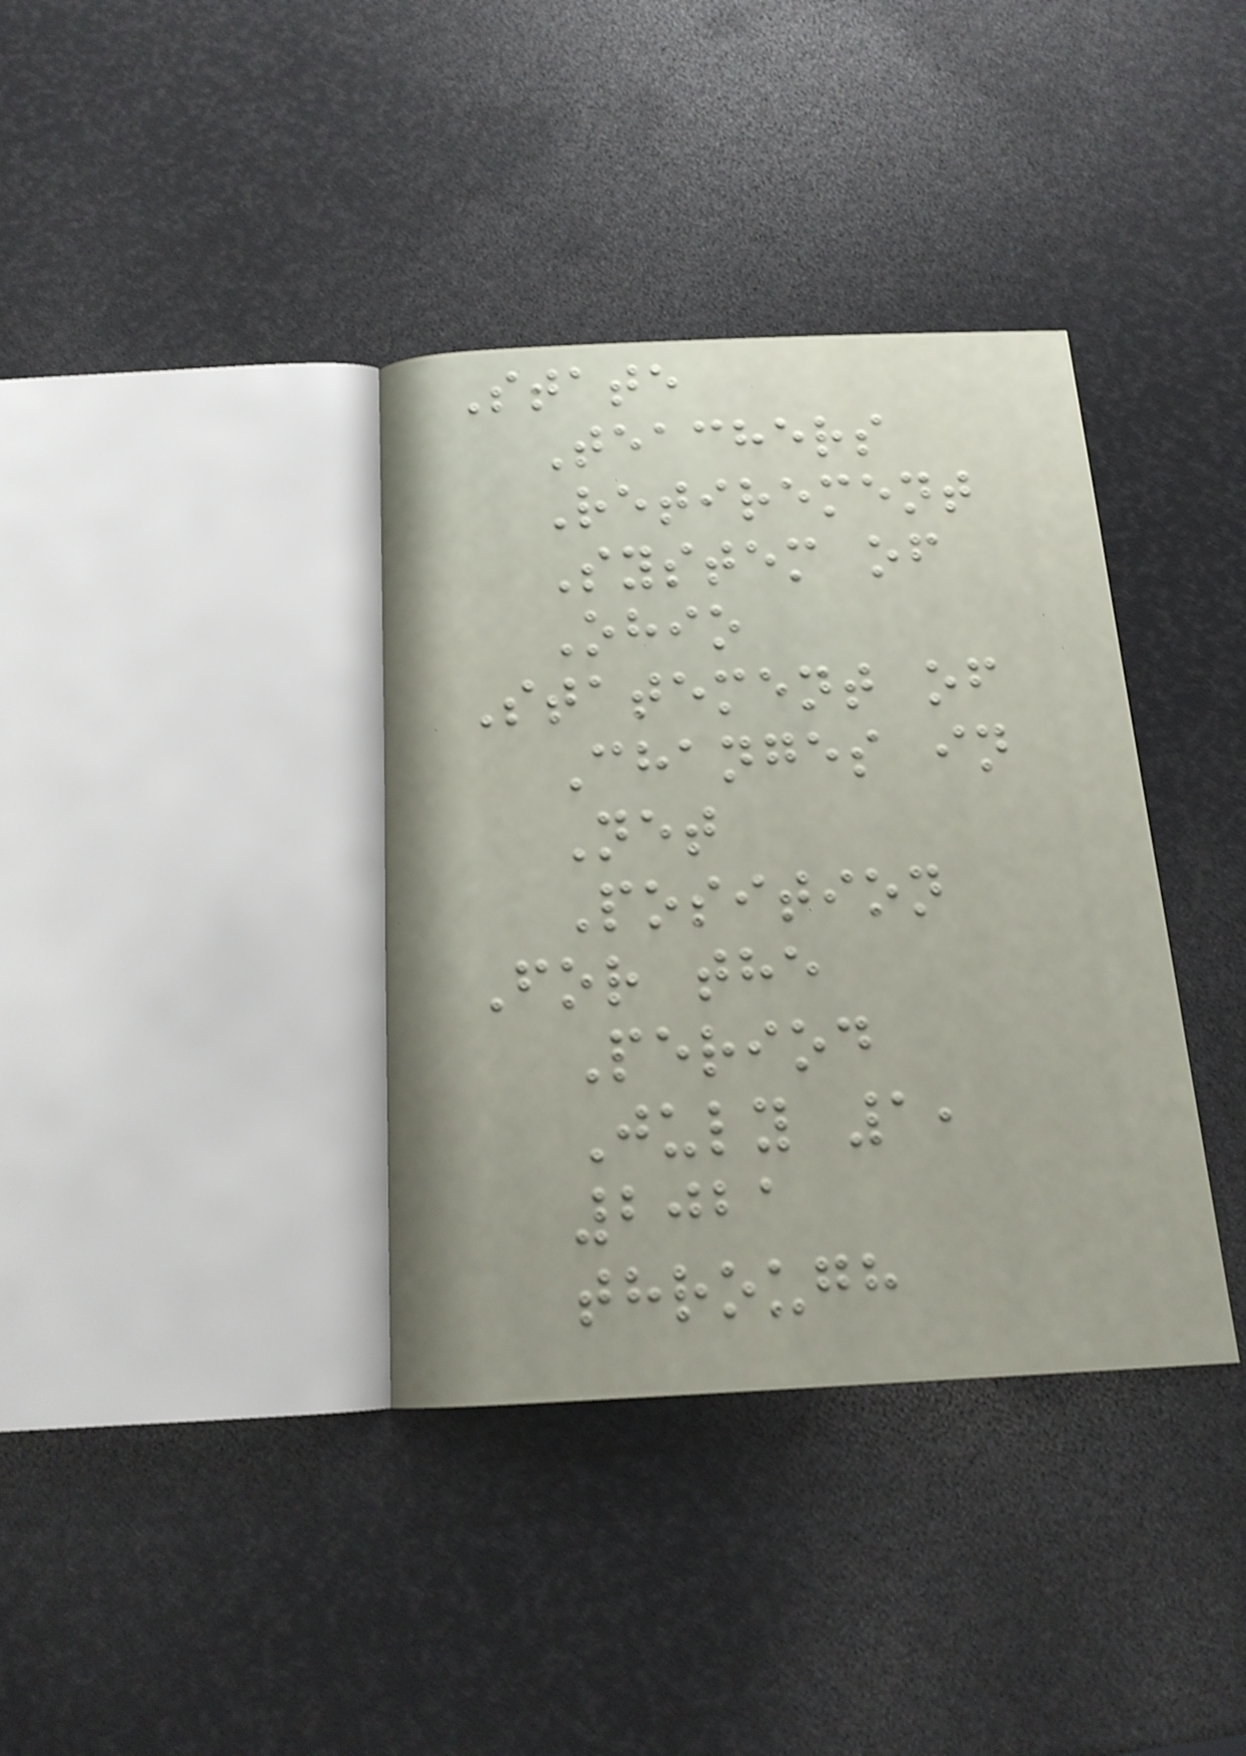State
Teachers
Retirement
System of
Ohio
Statement of
Changes in
Net
Position
For the
Period
July 1,
2021
through
